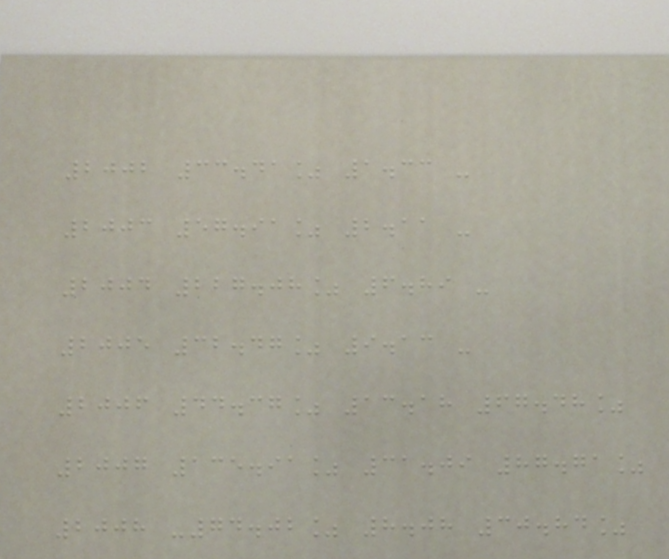2002 33.41% 1.33 -
2003 57.91% 2.11 -
2004 227.08% 6.89 -
2005 32.47% 9.13 -
2006 44.37% 13.18 67.48%
2007 135.91% 31.09 87.71%
2008 -74.02% 8.08 30.84%
